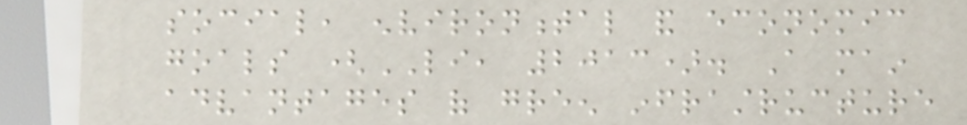social, environmental and economic
goals (LI, 2013). A main
advantages of green infrastructure
